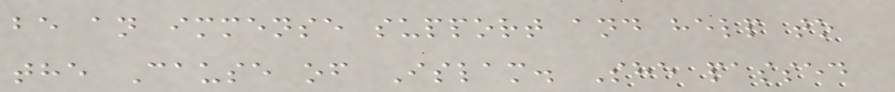be an immense support and help to
the Cause of Islam. She passed
